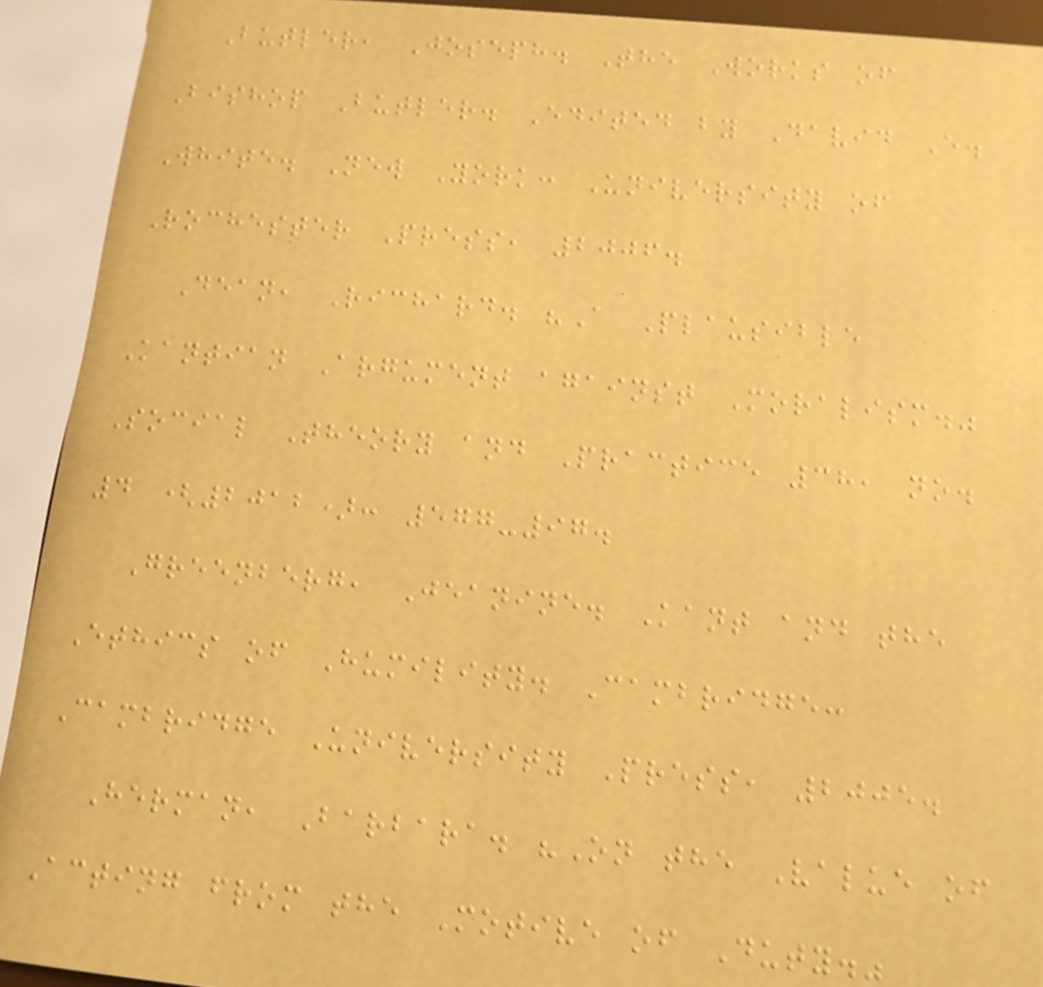Butler, Joseph. The Works of
Bishop Butler. Edited by David E.
White. New York: University of
Rochester Press, 2006.
Dean, Richard. "A Plausible
Kantian Argument against Moralism."
Social Theory and Practice 38, no.
4 (2012): 577-97.
Greenberg, Jeanine. Kant and the
Ethics of Humility. Cambridge:
Cambridge University Press, 2005.
Herman, Barbara. "On the Value of
Acting from the Motive of Duty."
